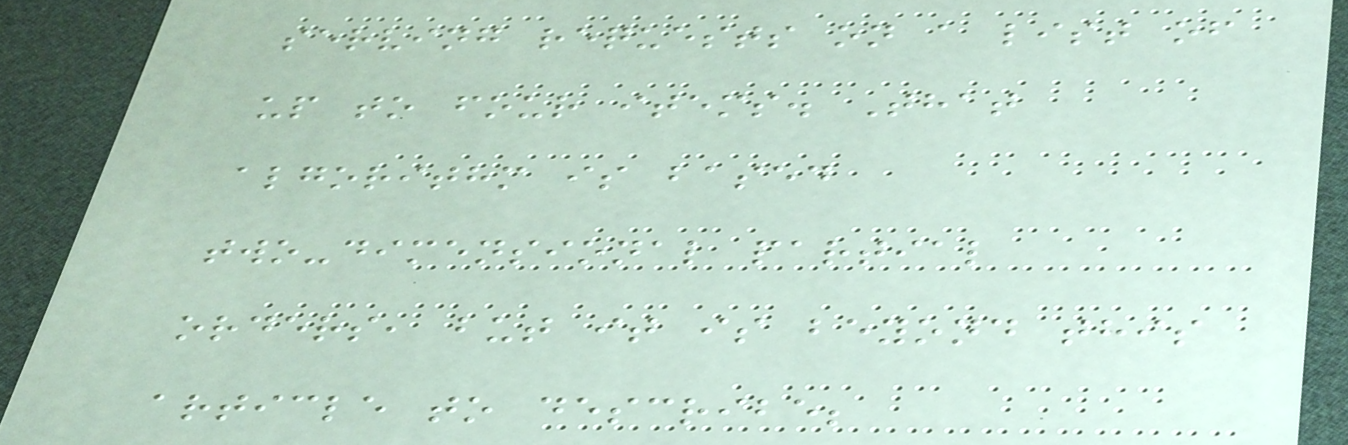serving requests on a list of
up to four items. That
algorithm is based
two-dimensional partial
orders, but it is beyond this
article to describe;
